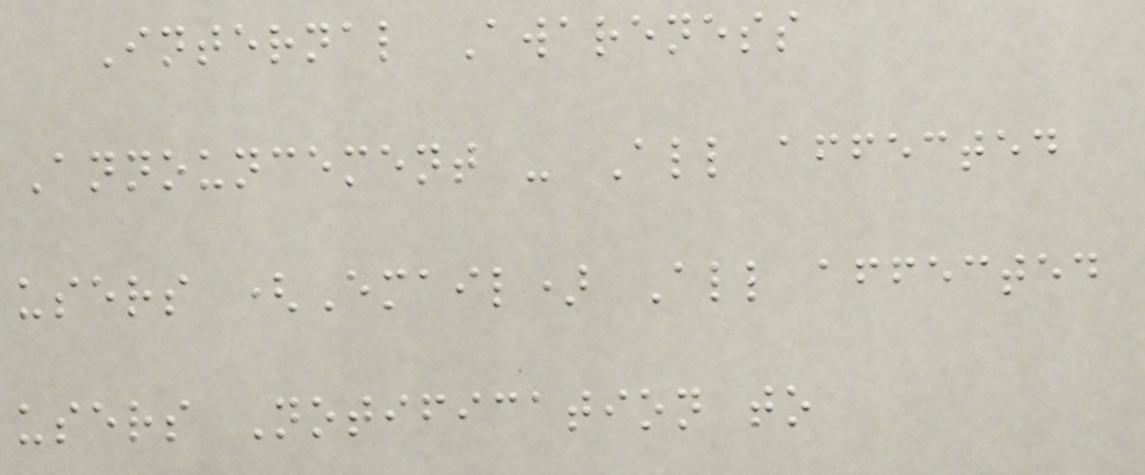Internal Awareness
Announcement - All affected
users (Email) All affected
users Notification to
